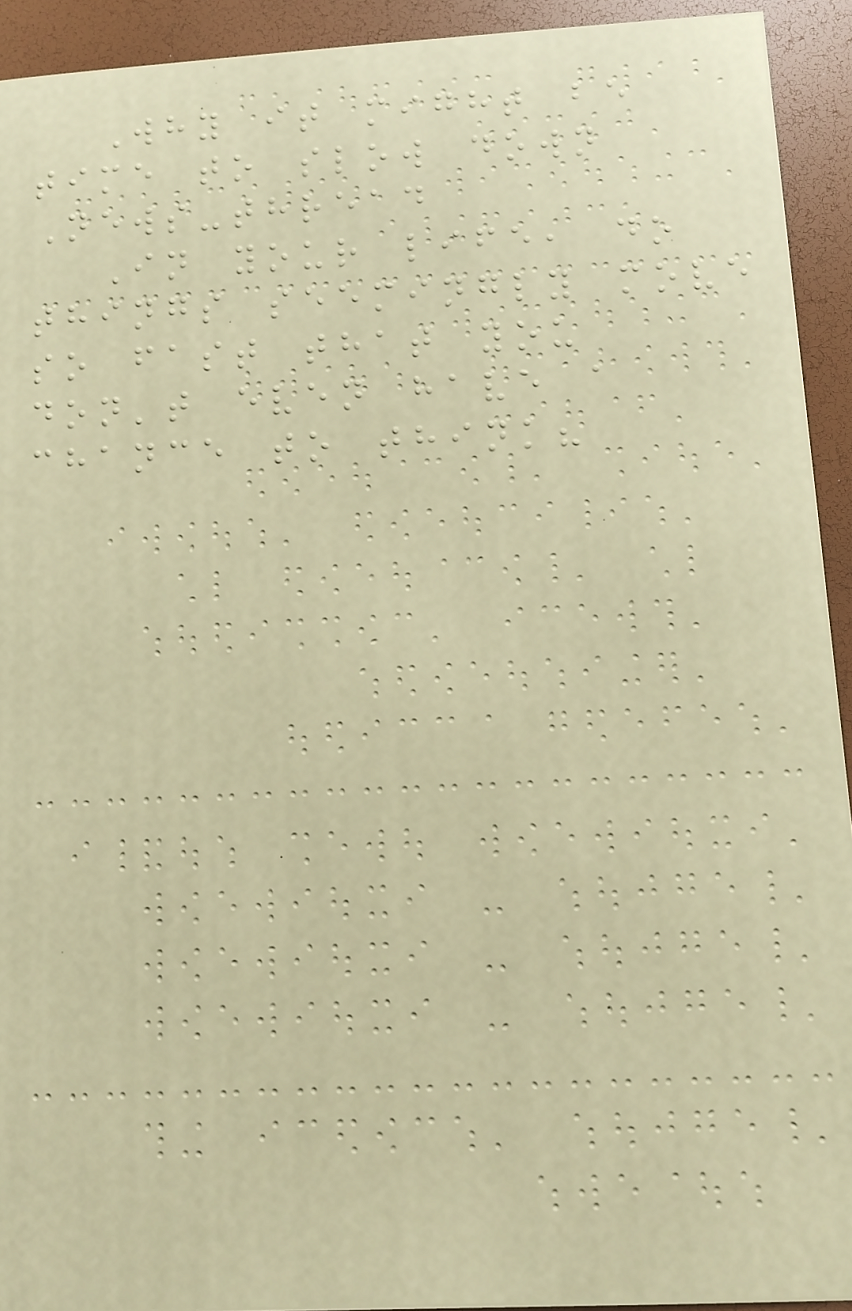Why it might be
time to slow down
News-thread
In your life, do
things seemingly move
so fast that you
don't even have a
chance to think?
